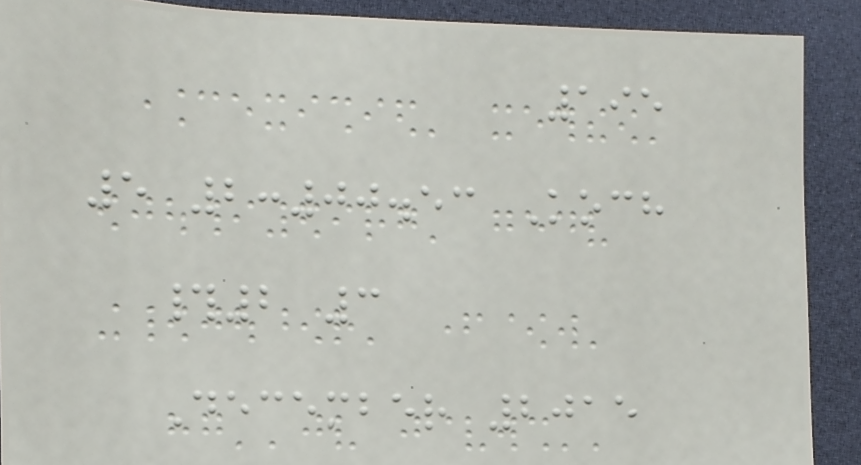195
5 2:00.53 Koch
#2 3
December 2015
